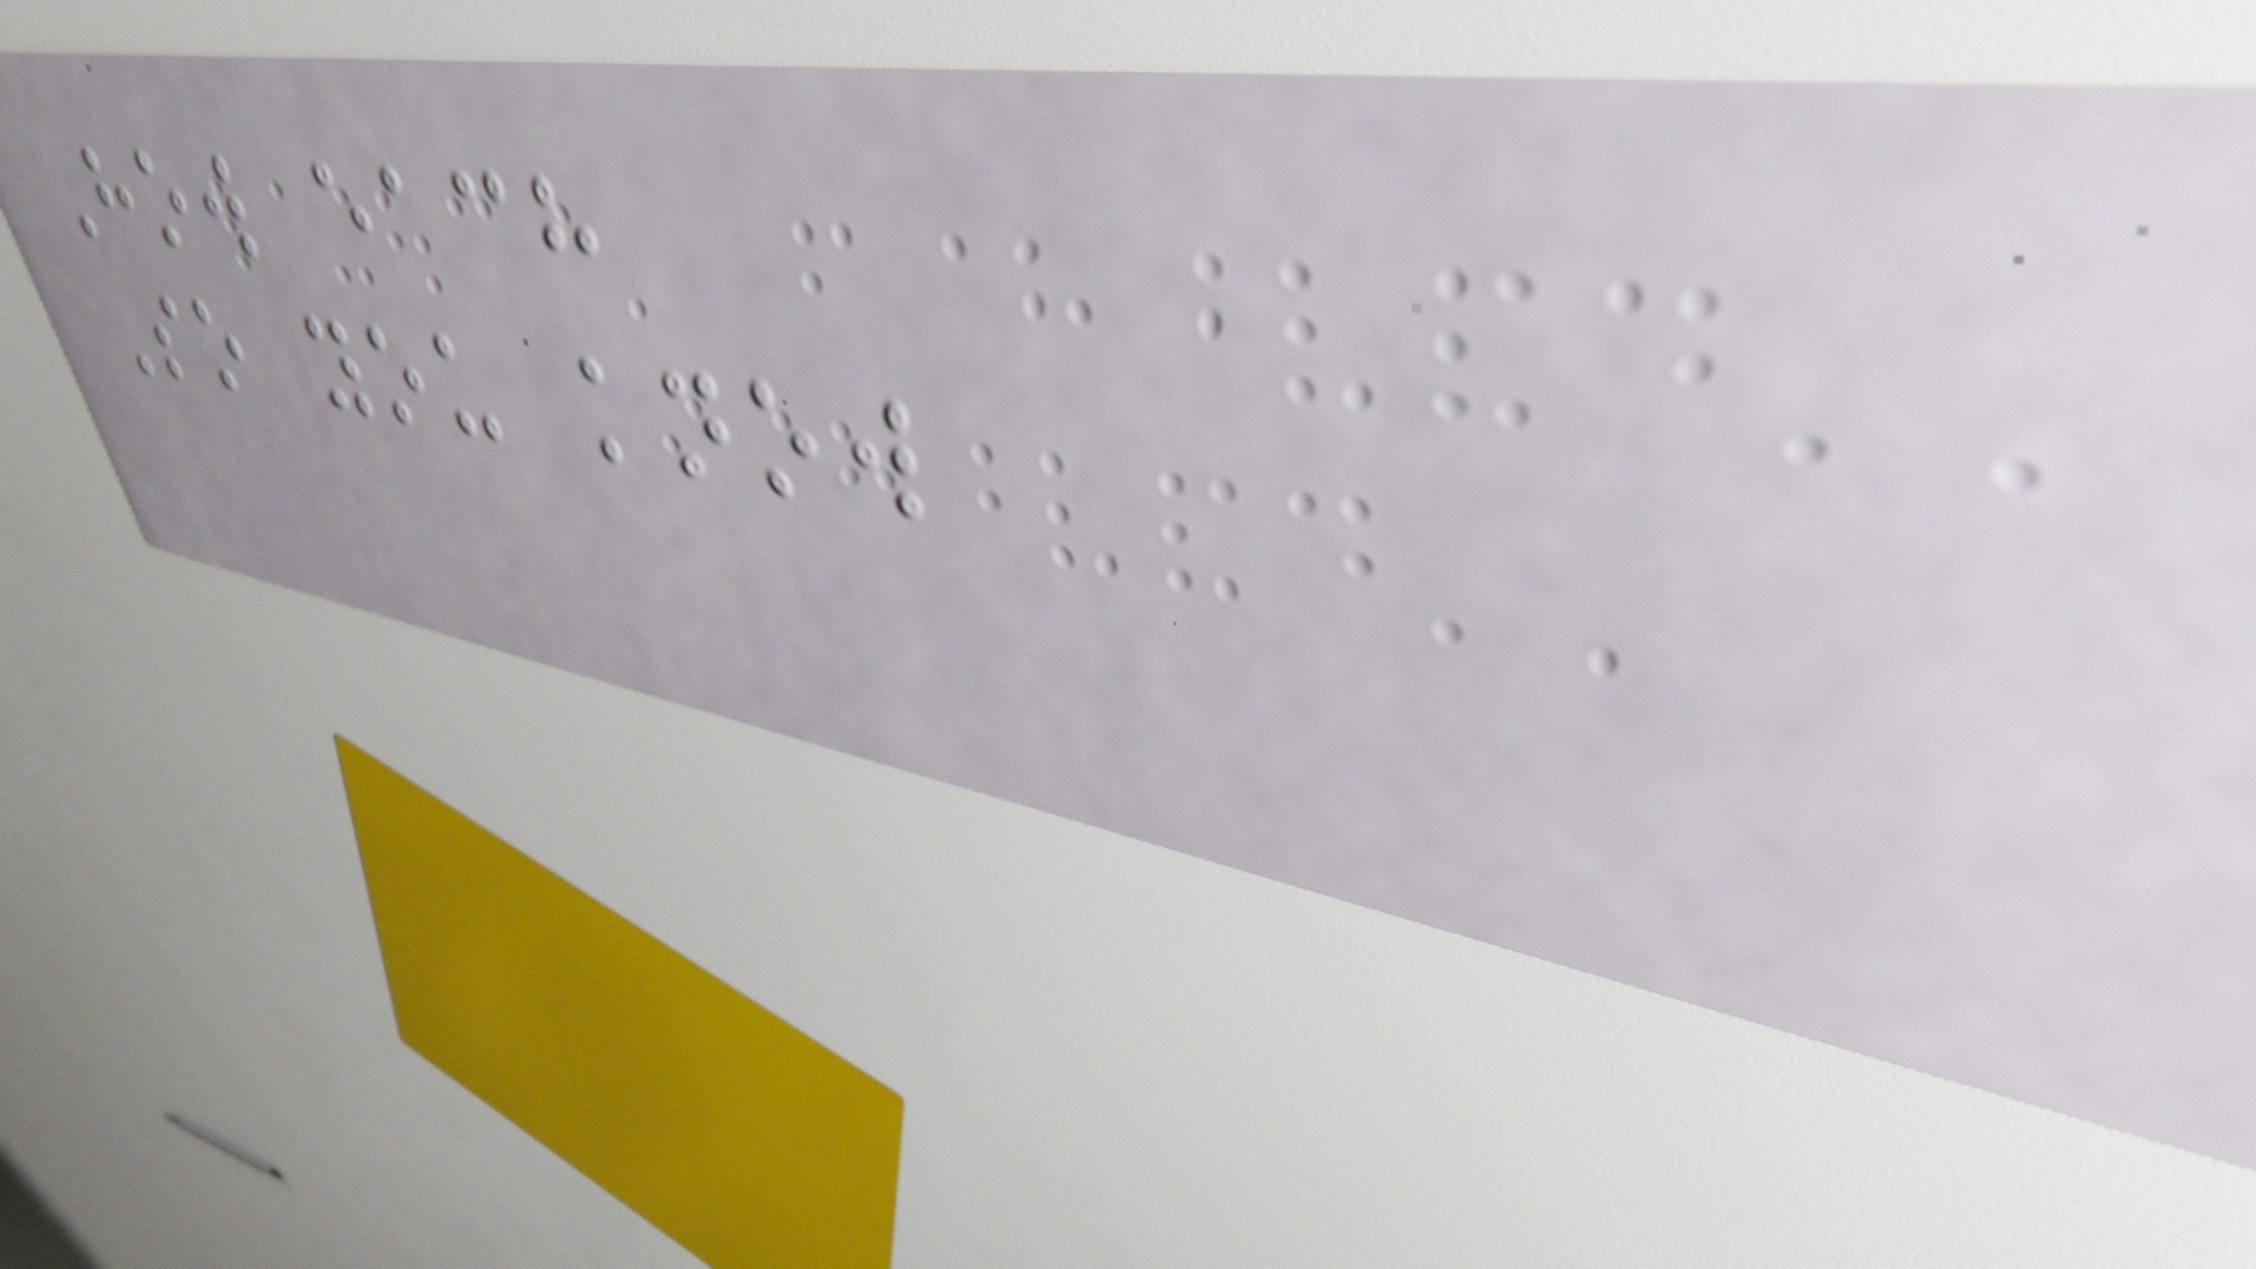How each
So you know
